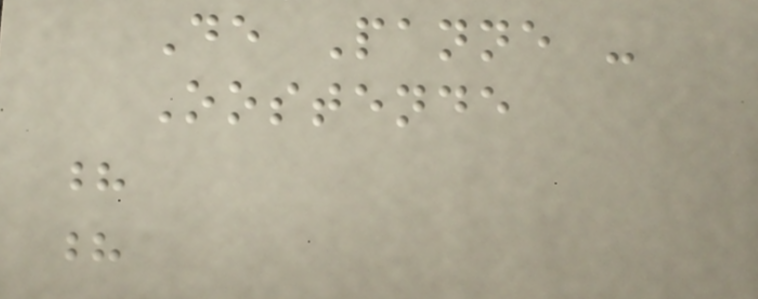De Panne -
Oostende
?
?
